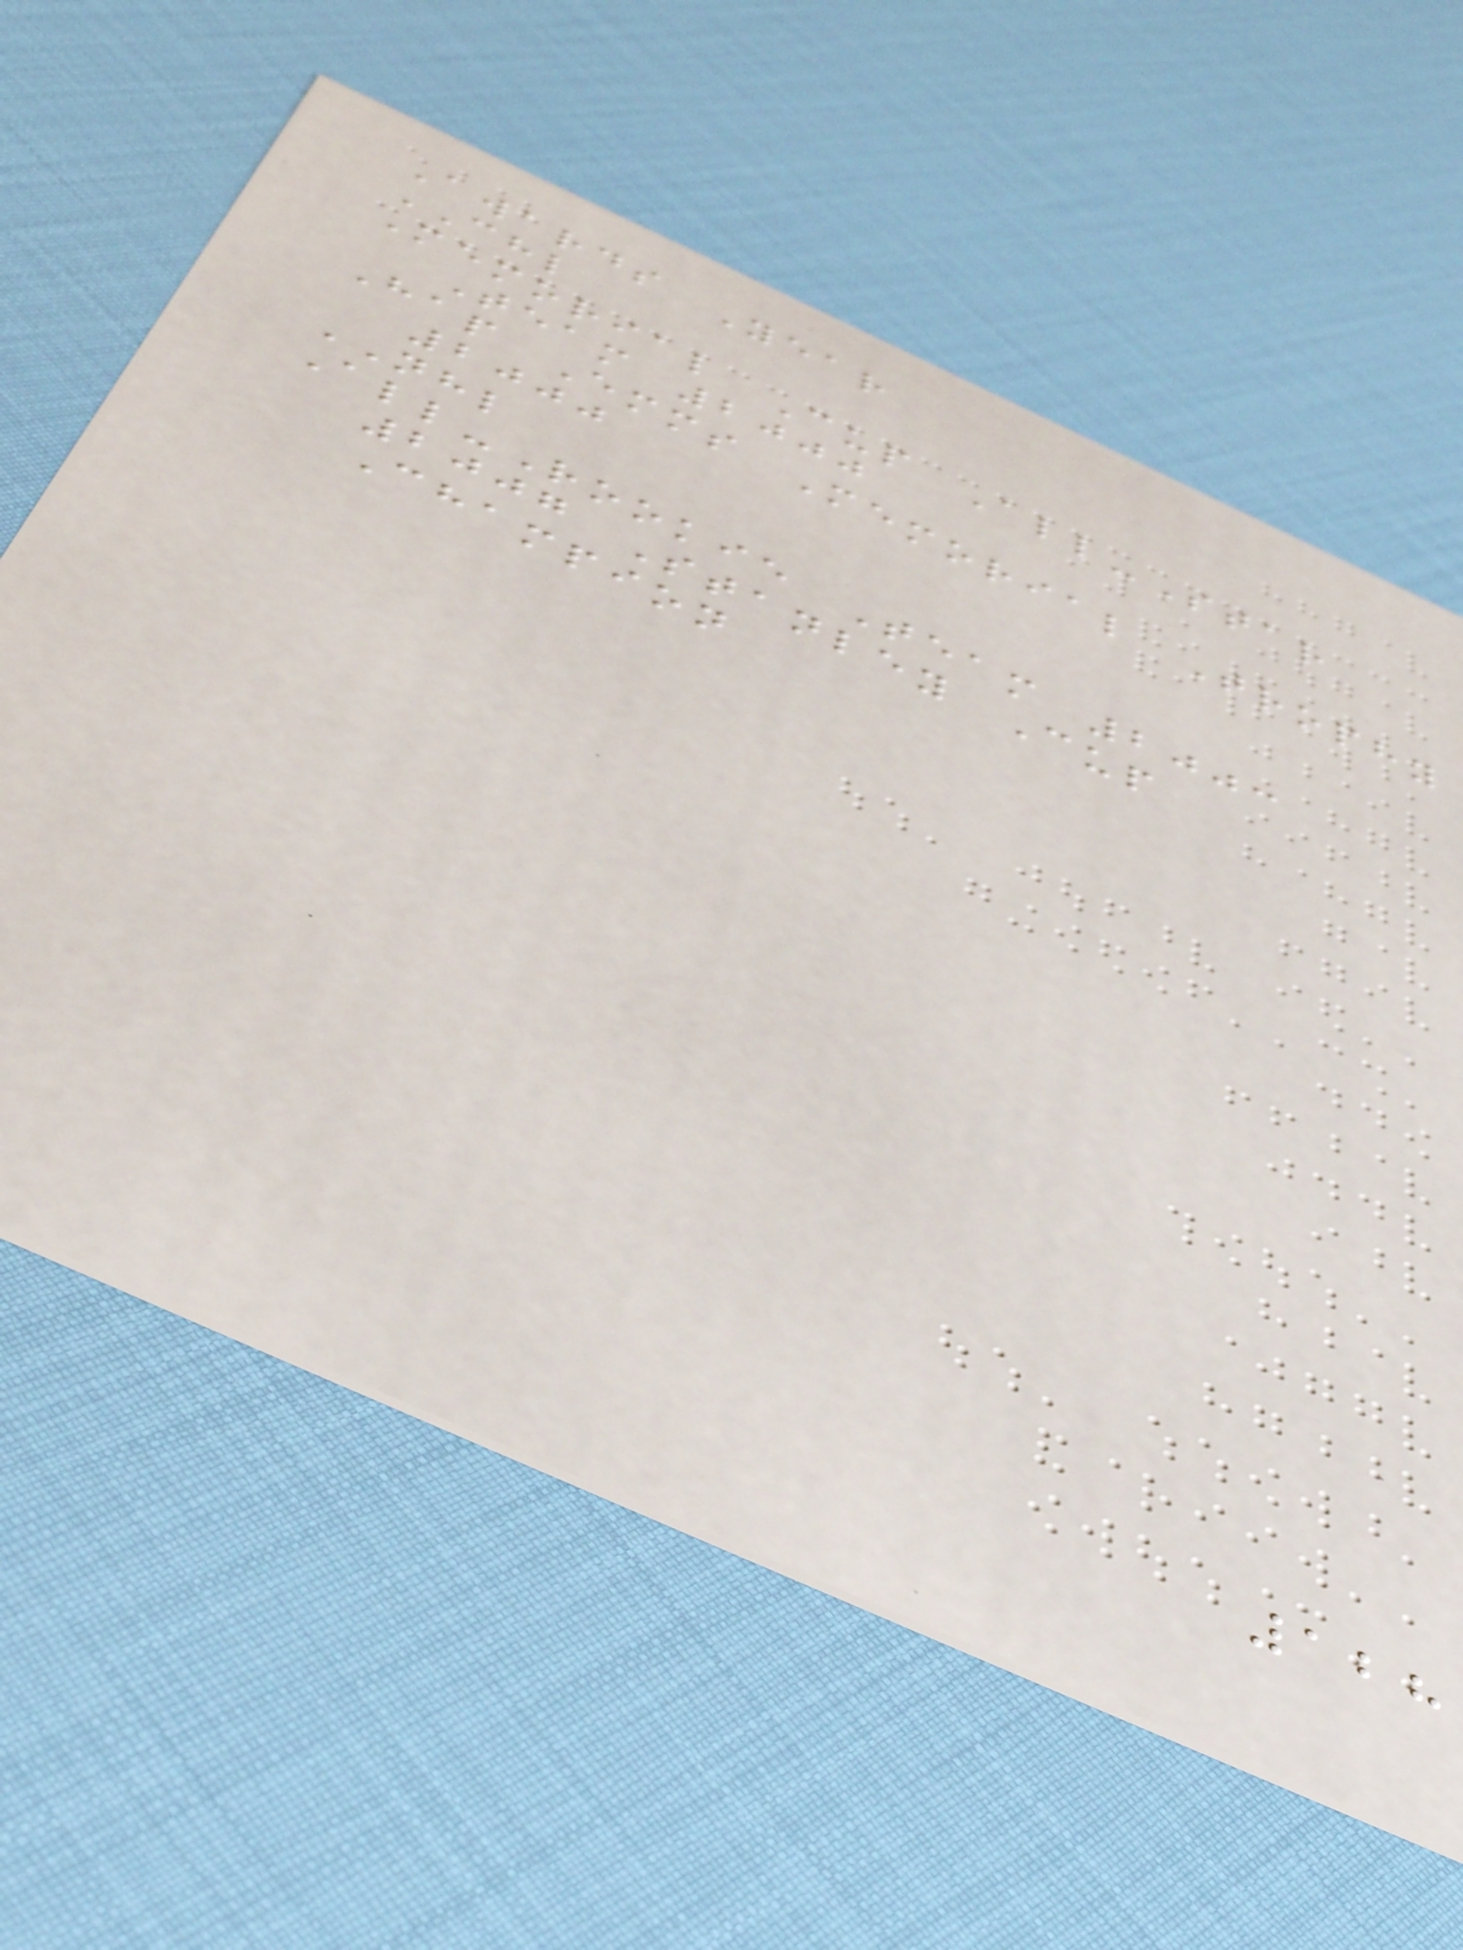Awards Year
CHL
Memorial Cup All-Star
Team 2000
Hap Emms Memorial Trophy
2000
NHL
All-Rookie Team 2003
2007 Stanley Cup
Champion
128
